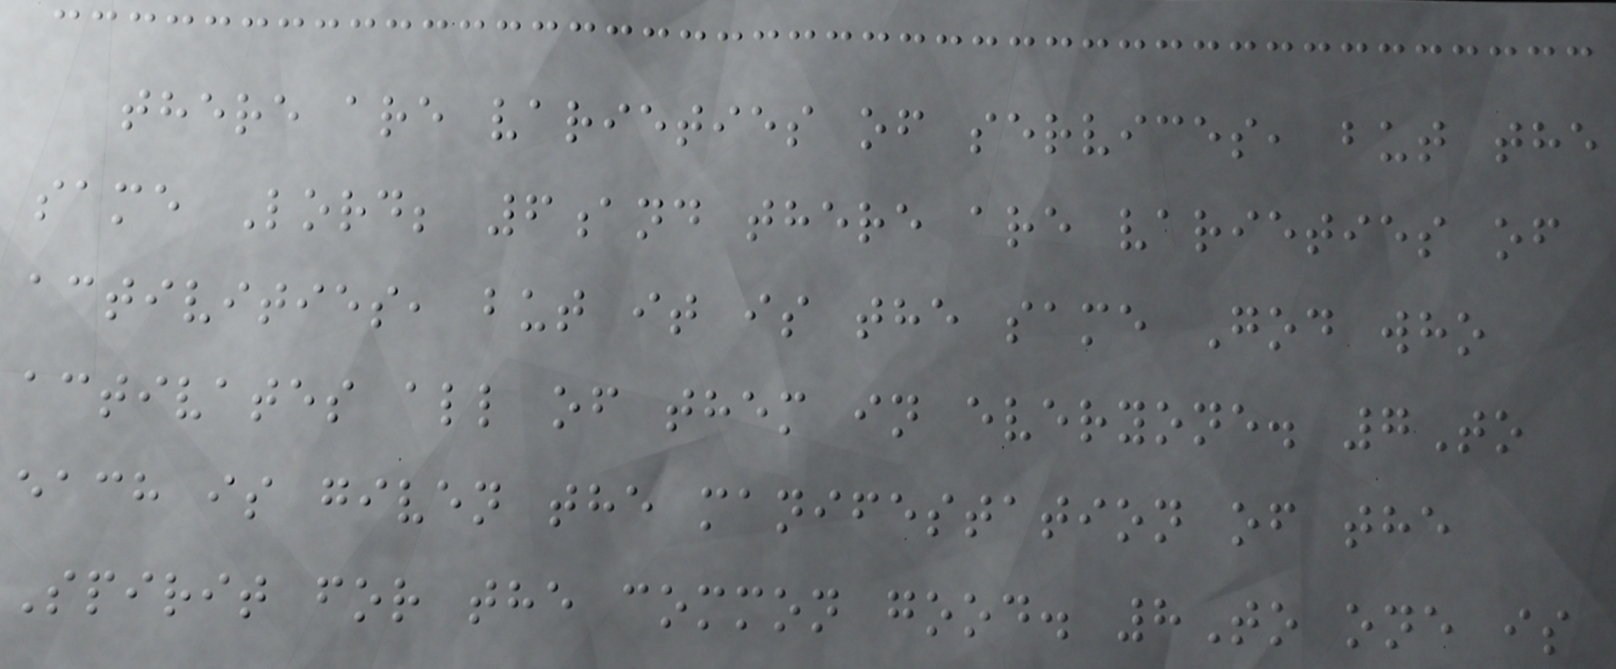there are varieties of services, but the
same Lord; 6and there are varieties of
activities, but it is the same God who
activates all of them in everyone. 7To
each is given the manifestation of the
Spirit for the common good. 8To one is
